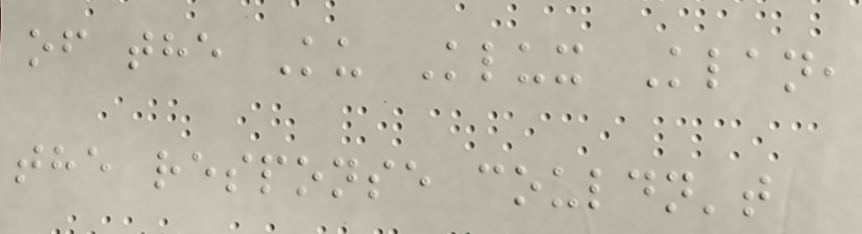of the Ku Klux Klan,
the response couldn't
